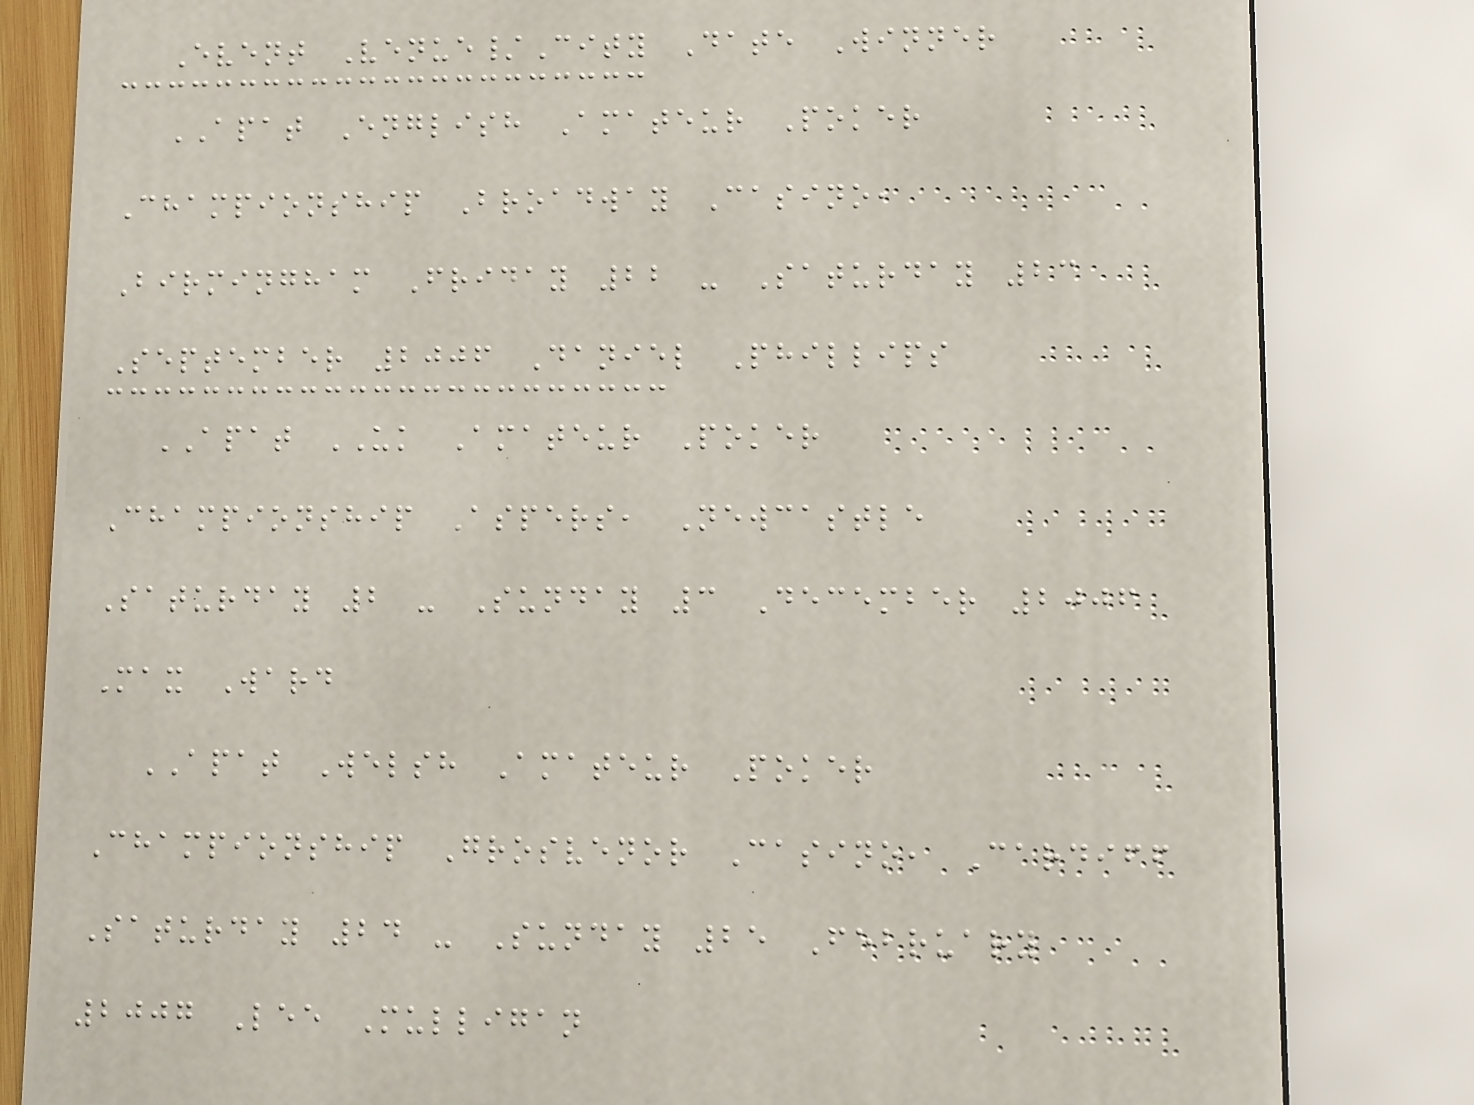Event Venue/City Date Winner
APAT English Amateur Poker
Championship Broadway Casino,
Birmingham Friday 22 - Saturday 23
September 2006 Daniel Phillips
APAT UK Amateur Poker
Championship Aspers, Newcastle
Saturday 2 - Sunday 3 December 2006
Max Ward
APAT Welsh Amateur Poker
Championship Grosvenor Casino, Cardiff
Saturday 24 - Sunday 25 February
2007 Lee Mulligan
